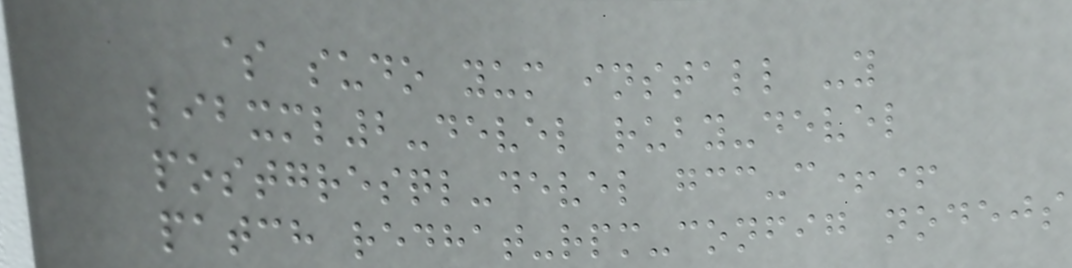$ sudo yum install -y
libxml2-devel ruby-devel
postgresql-devel gcc-c++
patch redhat-rpm-config nodejs
